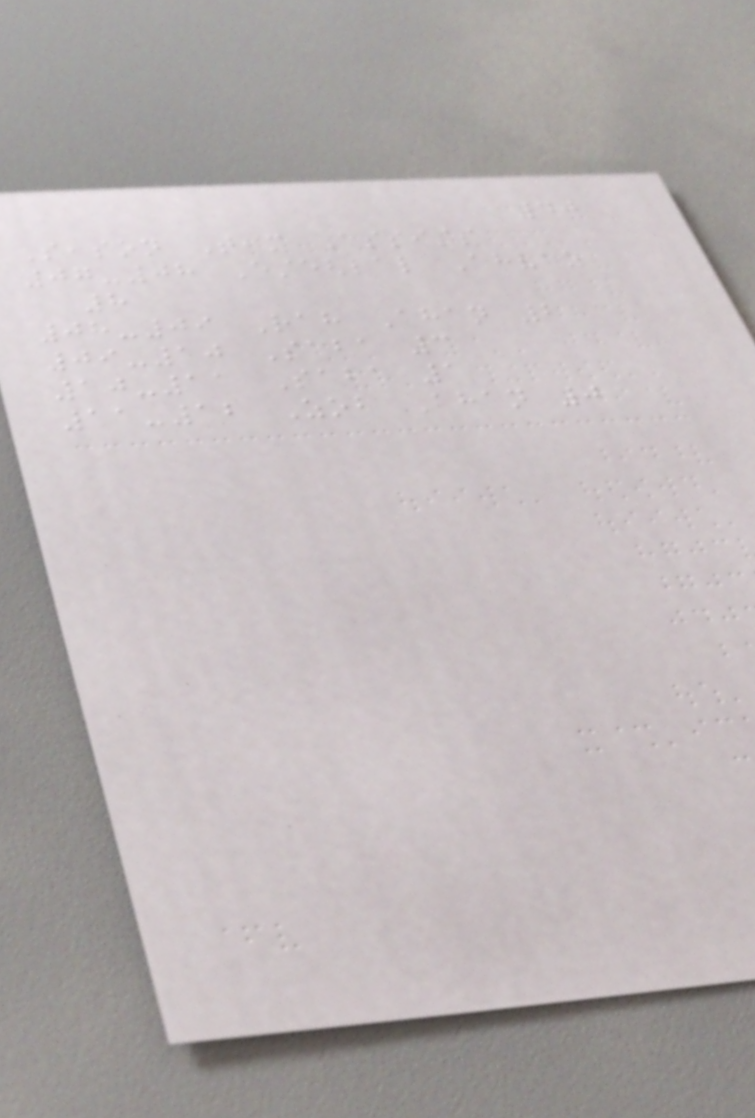40
Season Team Assists
07-08 Esteghlal Ahvaz
8
08-09 Rah Ahan 2
09-10 Saba 3
10-11 Saba 1
11-12 Zob Ahan 0
